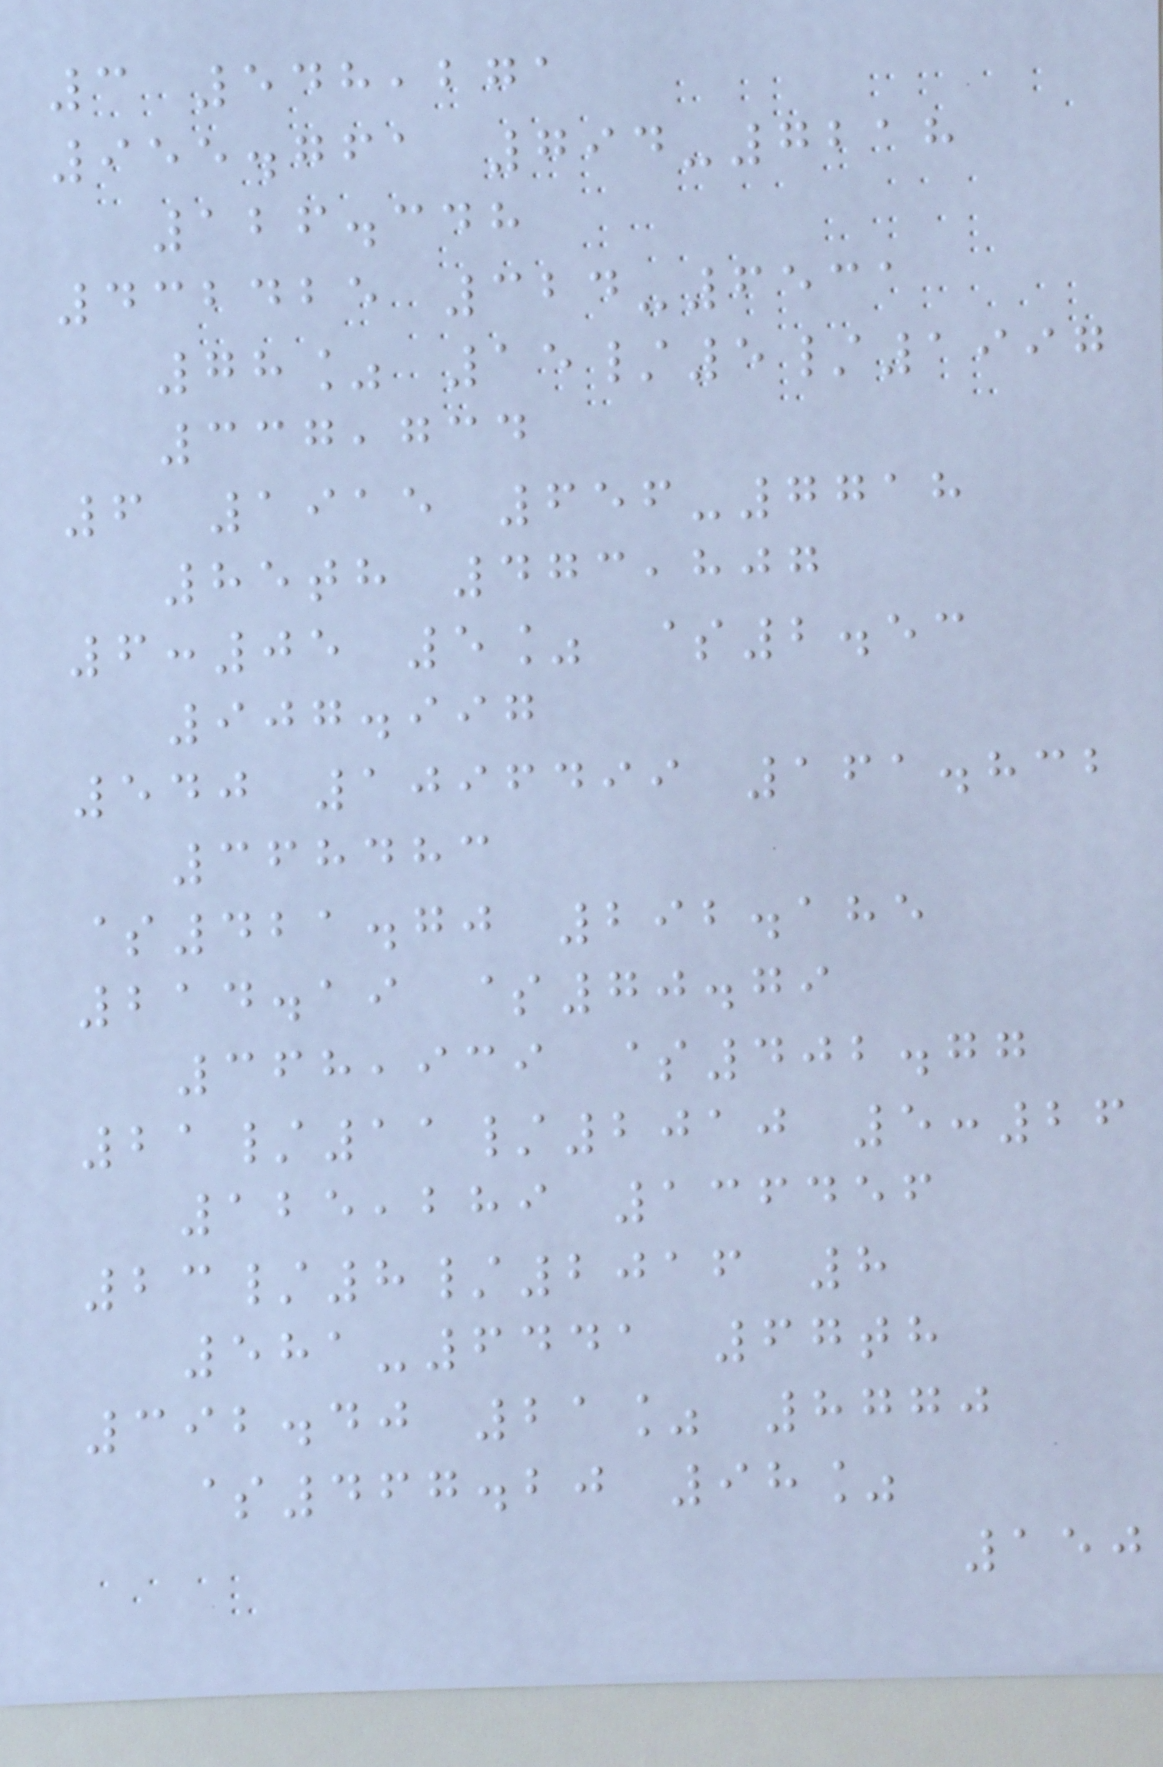3 548,271
955.761 794-7218
126.348
432425 324-6531
78% 15/5/1997
337,734
6 1915 656-7718
85th 473,807
6:05 5% $2.53
907.997
540 1096499 161.832
368483
$421.70 292.185
214.19 $70.79
368,939 $402.77
21/11/2010 5:26
125,289 136456
23/8/2016 8
581-6441 67th
392.40 21% 8770
$467.20 98%
150
